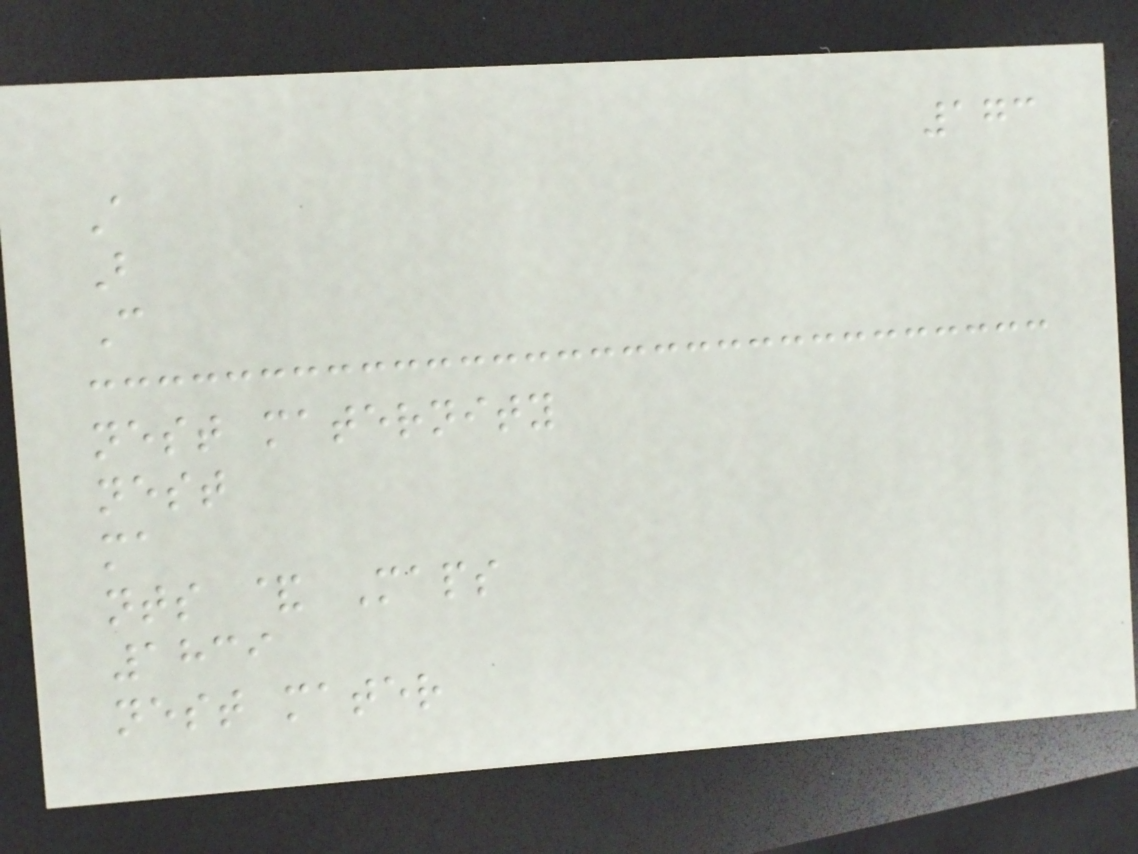173
A
B
C
nest maternity
nest
ma
nts & Maps
1839
nest mater
